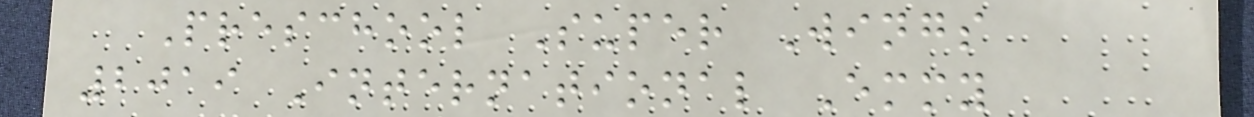Preschool Super Wings
2019 International Emmy
